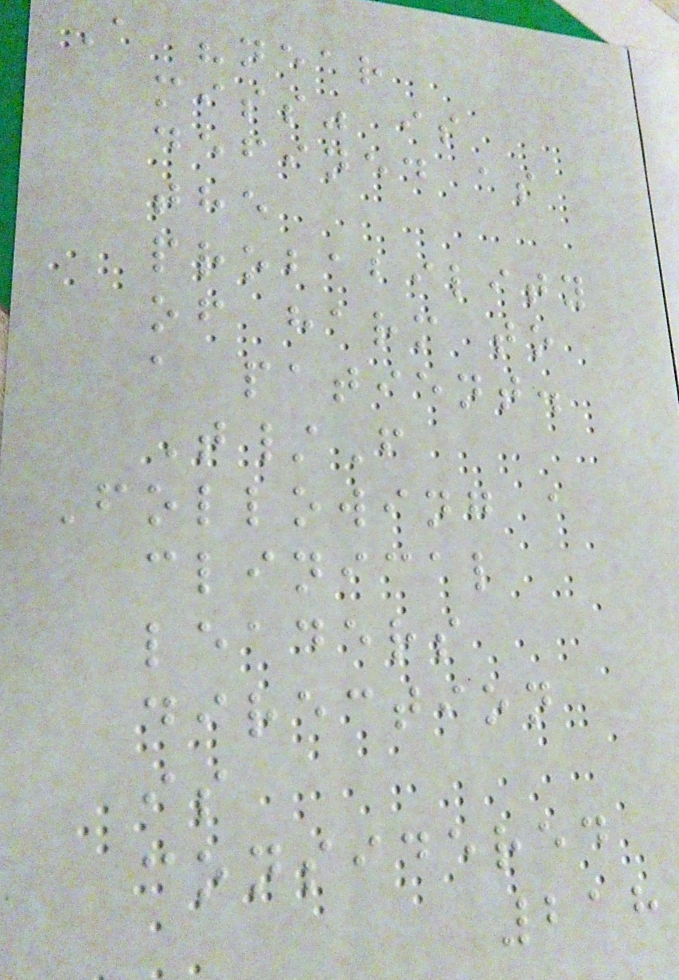A "near
miss" is
defined as
the
probability
of harm to
a patient.
T/F
Following a
clinical
leaders
direction
is
considered
218
